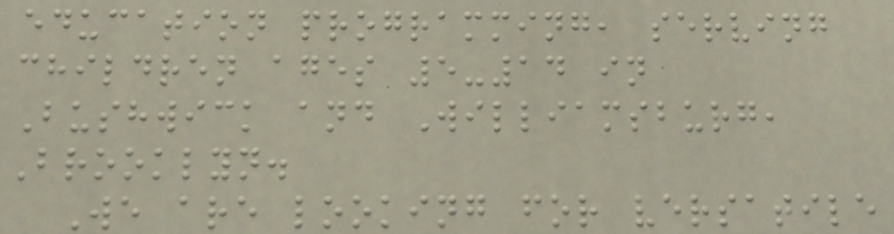education programming, serving
children ages 5-14 in
Bushwick and Williamsburg,
Brooklyn.
We are looking for versatile
